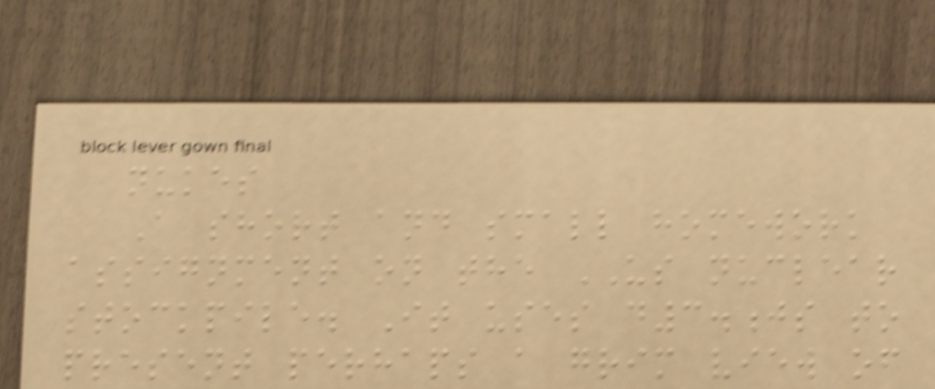nukes
A short and small homework
assignment on the US nuclear
stockpile. It uses d3.js to
present perhaps a grim view of
